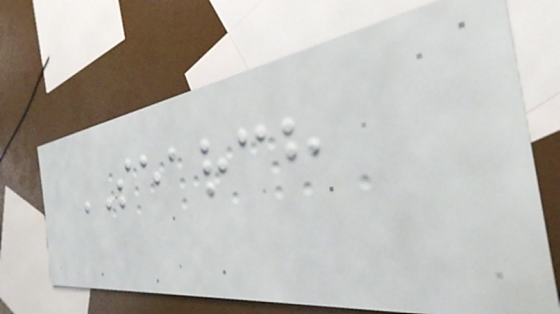SEARCH
